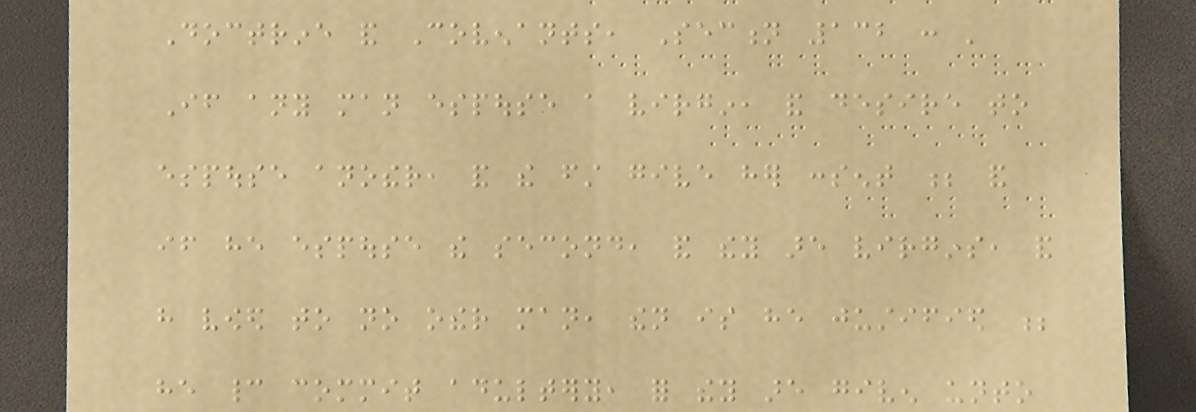Doctrine and Covenants, Section 132 : '
If any man espouse a virgin, and desire to
espouse another, and the first give her consent ; and
if he espouse the second, and they are virgins, and
have vowed to no other man, then is he justified ;
he cannot commit adultery, for they are given unto
